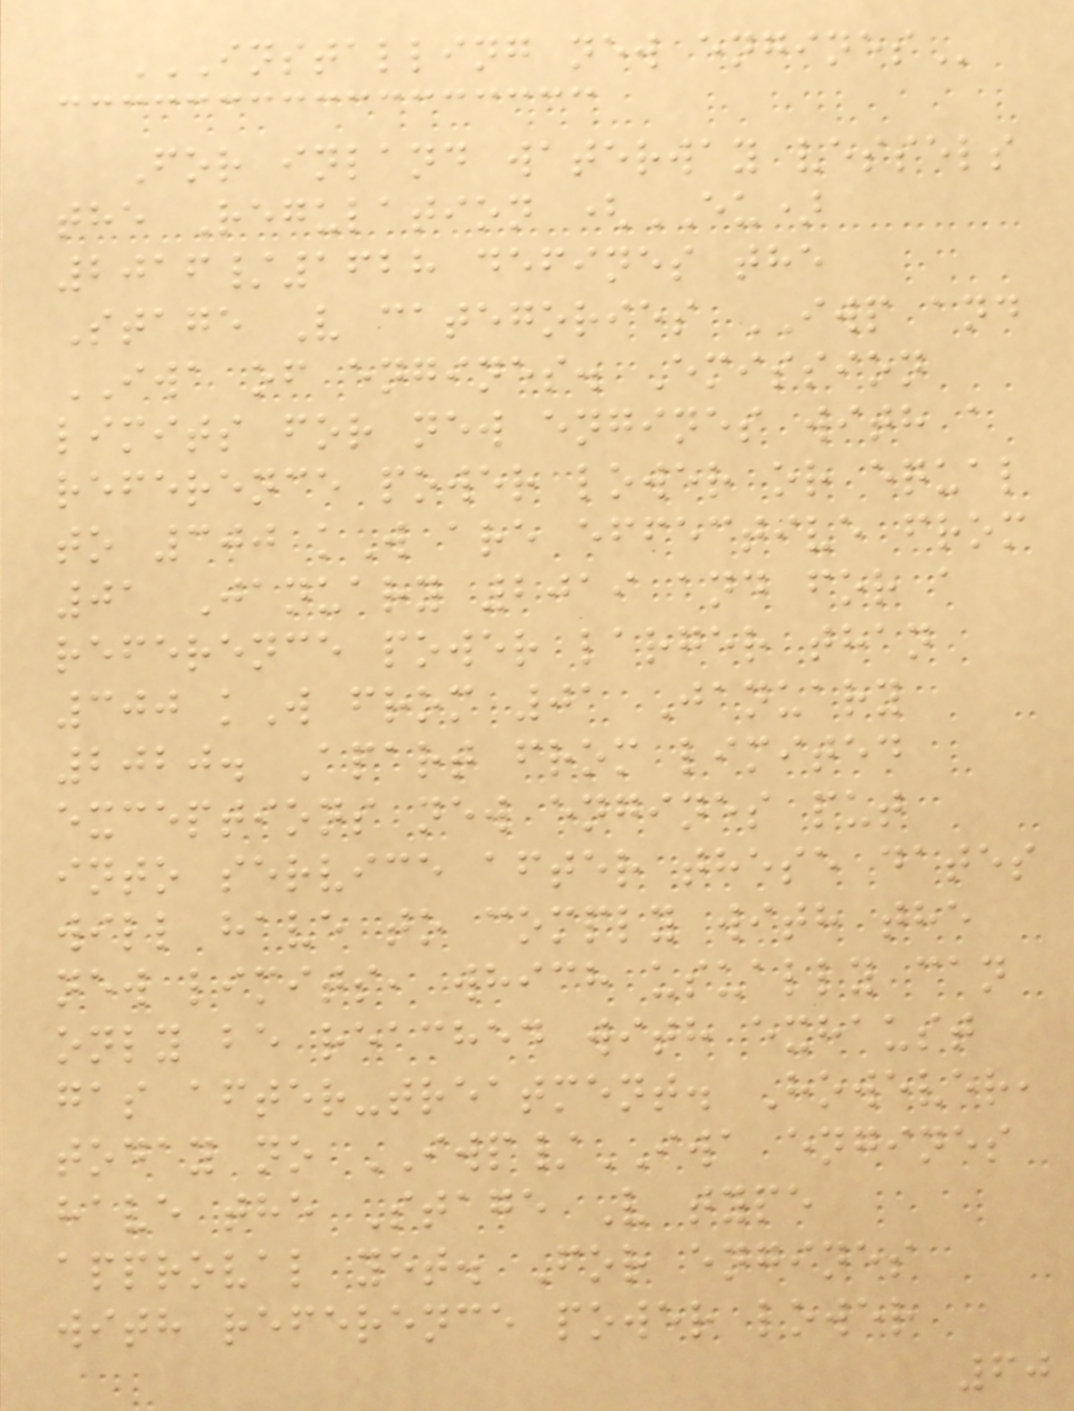INSTALLING NEW ENGINES
For inland waterway vessels
the Regulation (EU)
2016/1628 defines the
Stage V categories IWP and
IWA of engines. Emission
limits for new engines with a
reference power lower or equal
to 300 kW are effective from
01 January 2019 and for a
reference power larger than
300 kW from 01 January
2020. Apart from limited
exceptions new engines put
into service after these dates
will have to comply with the
new limits, which usually can
only be reached with exhaust
gas after-treatment. However,
today no IWP/IWA engines
have the Stage V type
approval yet. For engines
with reference power lower
60
